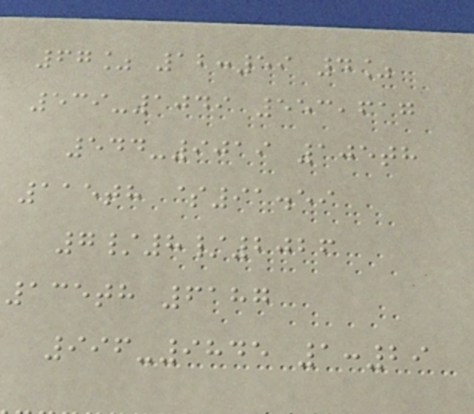67% 12:59 4%
539-1049 553,617
544-9019 105th
115th $91.59
7/8/2026
135th 6187
996-9845 1:29
